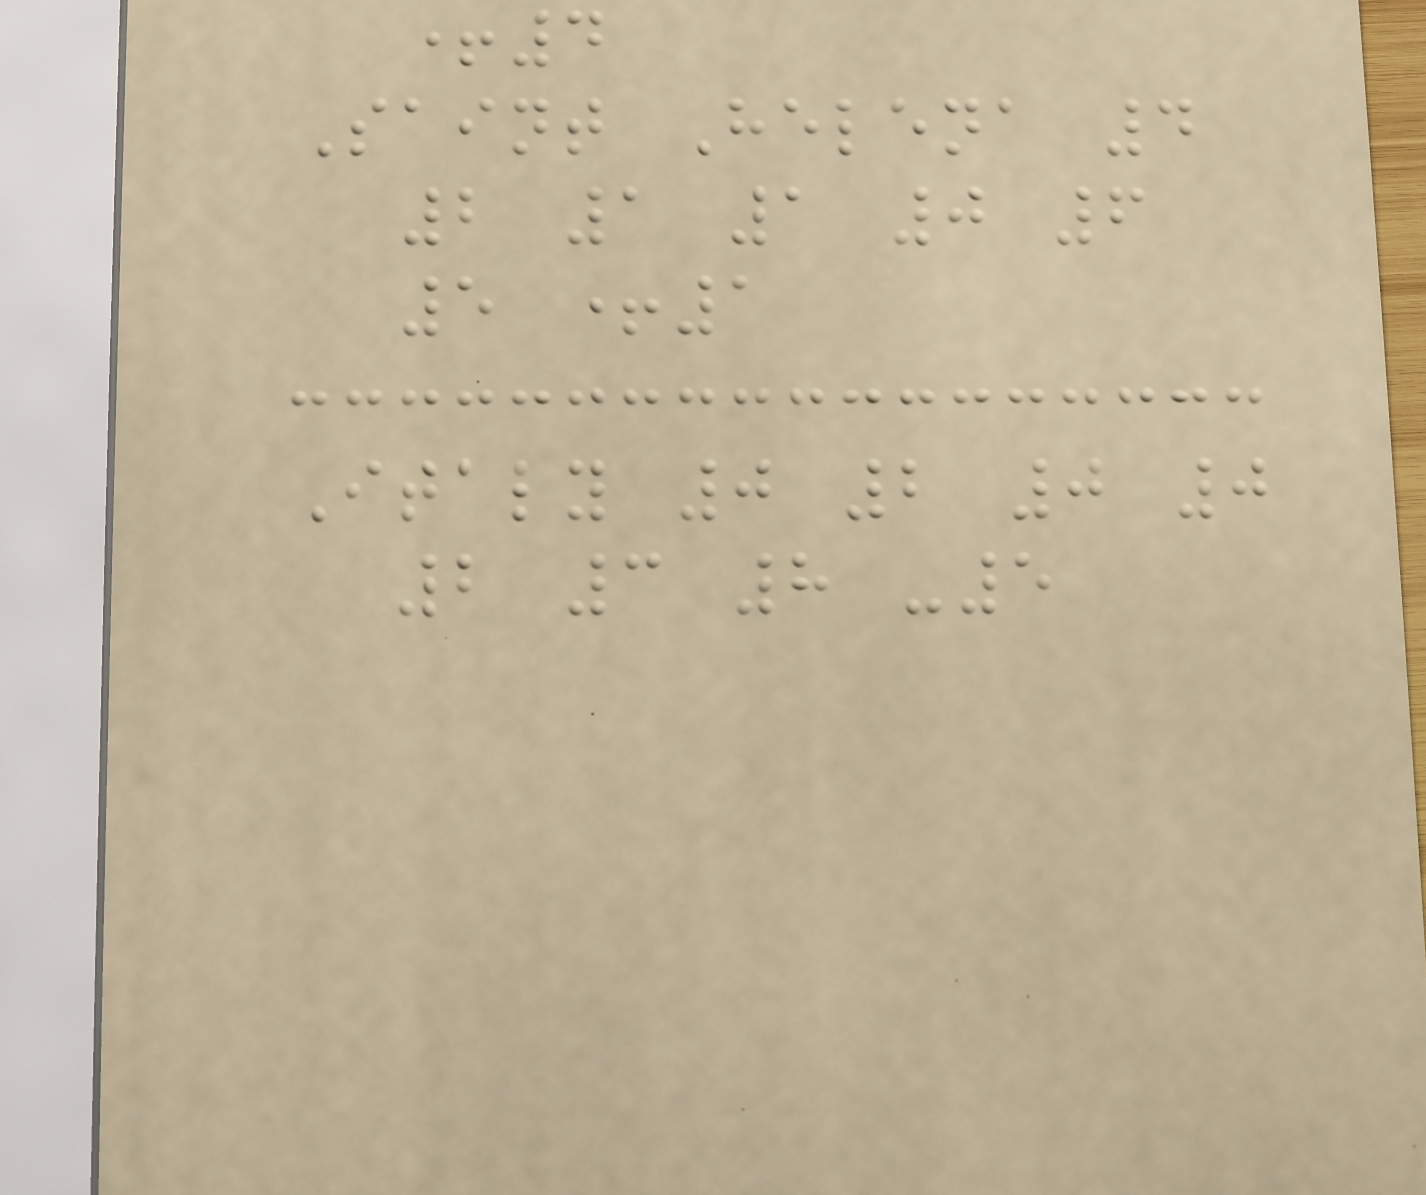+4
Saint Helena 4
2 1 1 0 6
5 +1
Italy 0 2 0 0
2 3 8 -5
